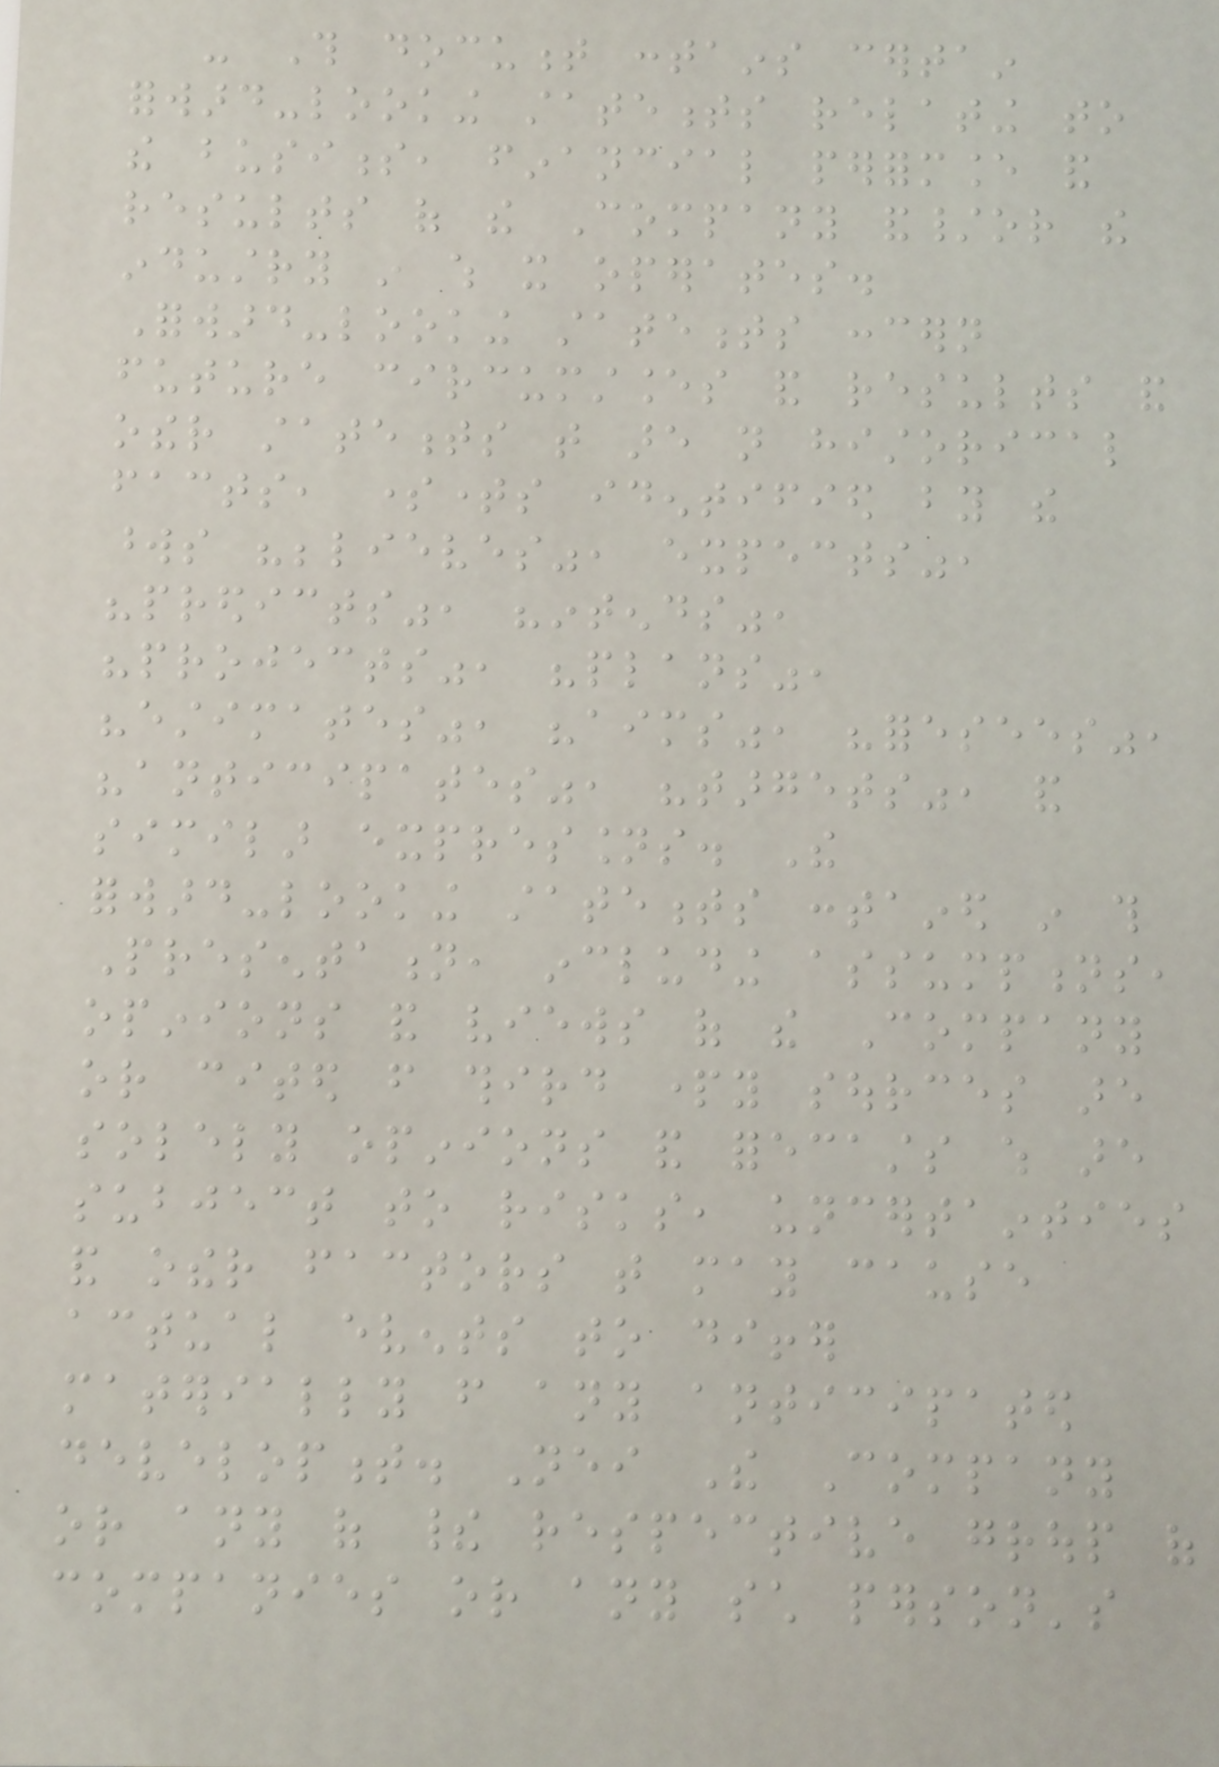- This document contains certain
forward-looking statements relating to
the business, financial performance and
results of the Company and/or the
industry in which it operates.
Forward-looking statements concern
future circumstances and results and
other statements that are not historical
facts, sometimes identified by the
words "believes", expects",
"predicts", "intends",
"projects", "plans",
"estimates", "aims", "foresees",
"anticipates", "targets", and
similar expressions. The
forward-looking statements contained in this
Presentation, including assumptions,
opinions and views of the Company
or cited from third party sources are
solely opinions and forecasts which are
subject to risks, uncertainties
and other factors that may cause
actual events to differ
materially from any anticipated
development. Neither The Company
or any of their respective group of
companies or any such person's
